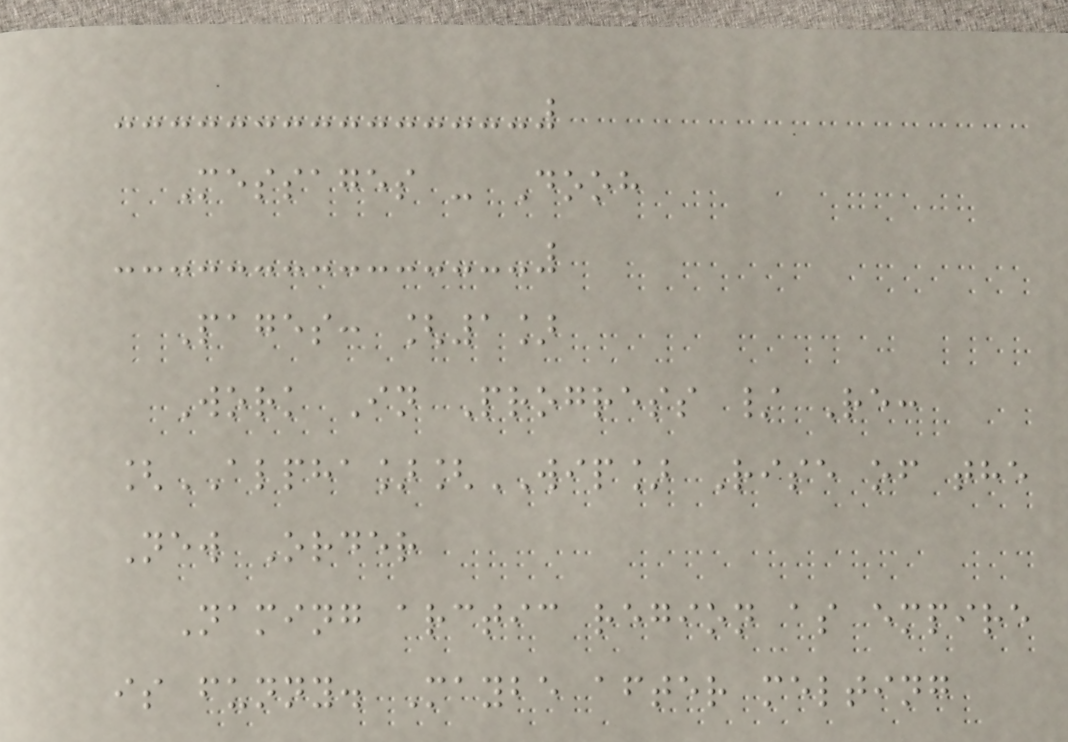Messages - Dooh
Pages: [1]
Work In Progress / Re:
[ALPHA][WIP] Rise of the
New Order
Naming arctic region as empire
is funny. Maybe after melting
